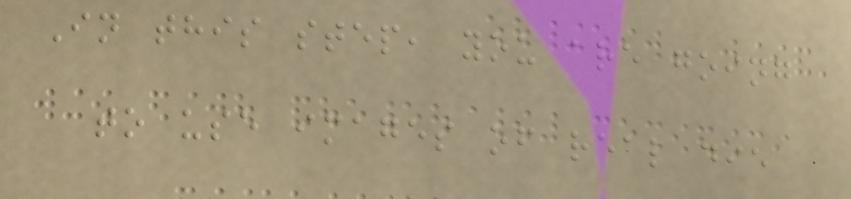In this step, you are going
to use images of real die
